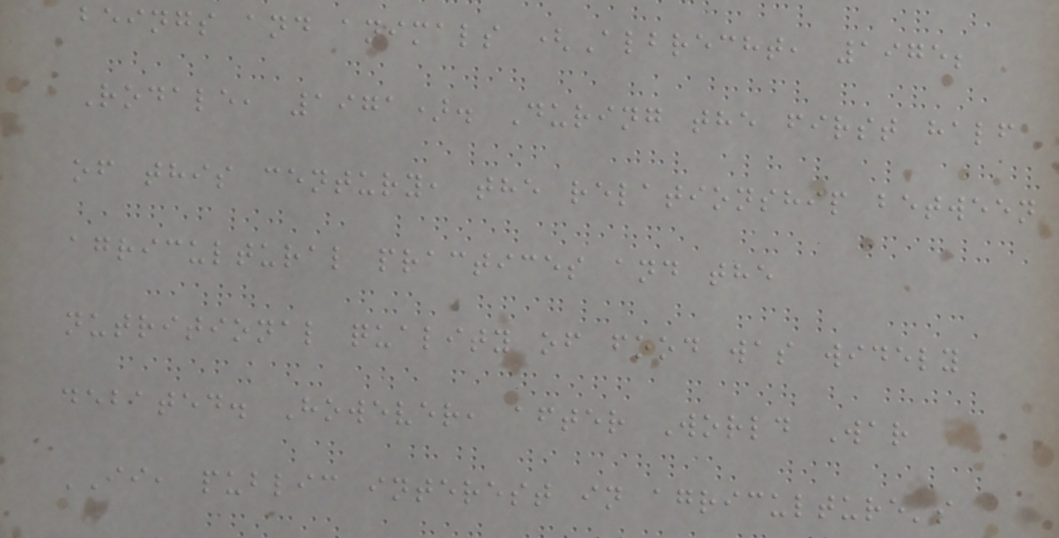beings and animals (Albrecht, 1975;
Rodale, 1971). During the first half
of this century, the relationship between
agricultural practices and the
nutritional quality of food was widely
debated. However, after World War
II, public interest in agriculture's
